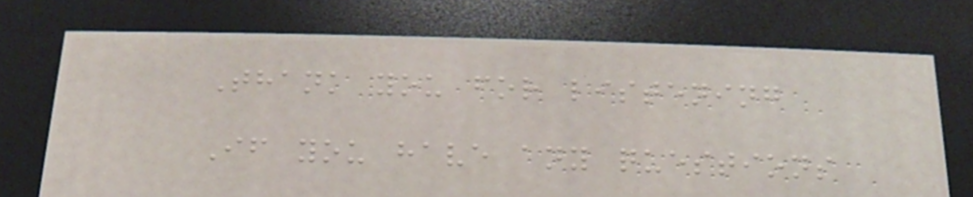Thank you for listening
If you have any questions
